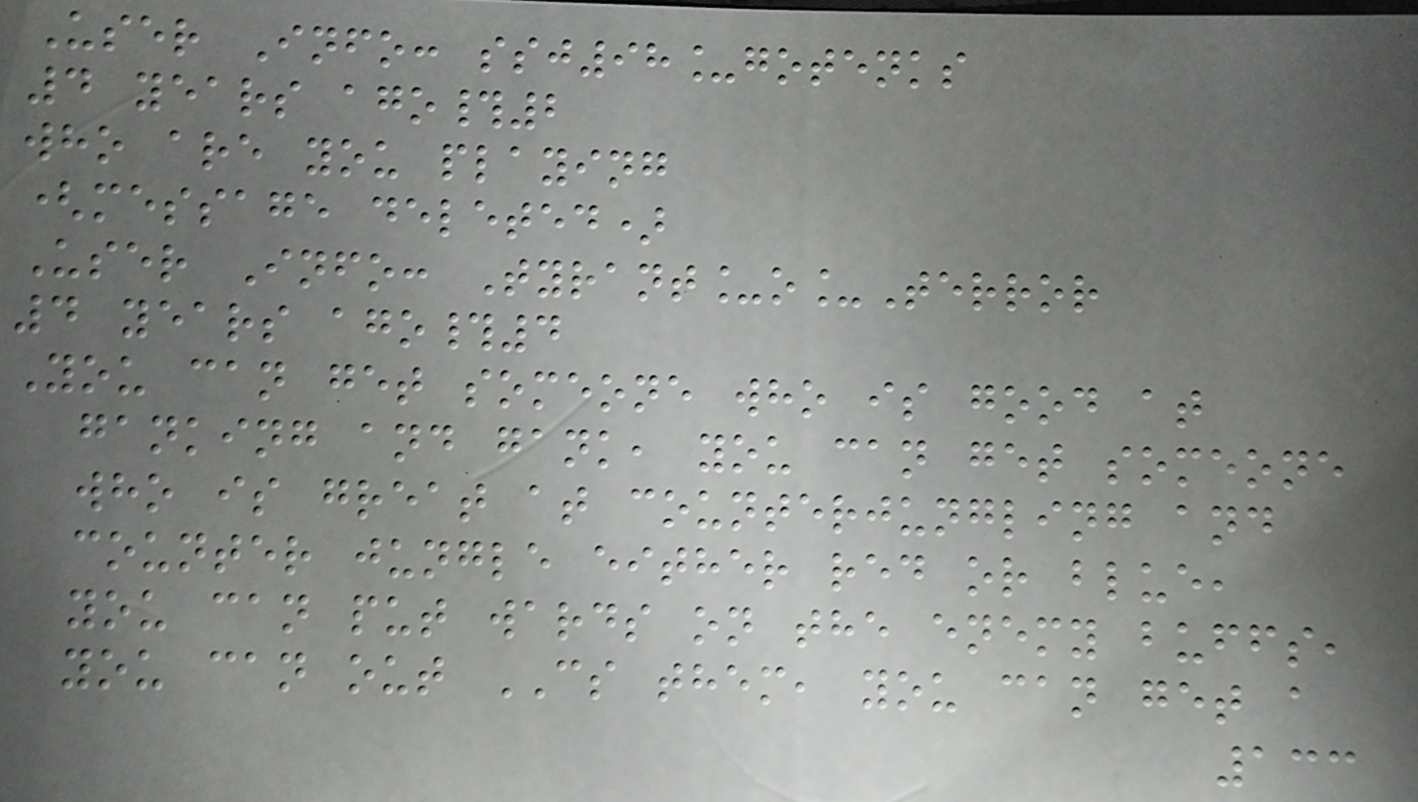User Info: ssj98_gotenks
4 years ago#2
who are you playing
(message deleted)
User Info: Tyrant_o_Terror
4 years ago#4
You can get someone who is good at
ganking and gank, you can get someone
who is great at counterjungling and
counter jungle either red or blue,
you can put wards on the enemy buffs,
you can out CS them, you can get a
133
